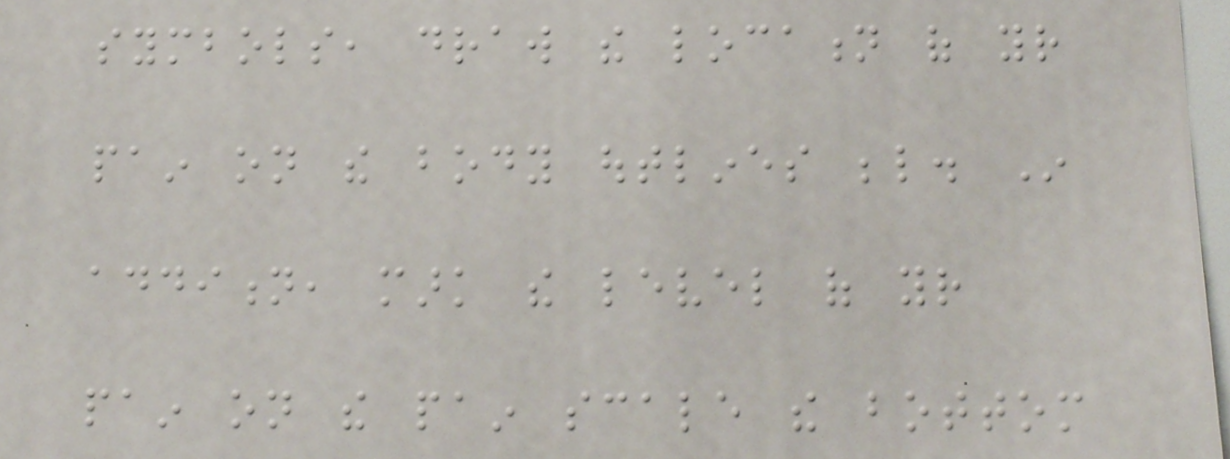symbols, draw the location of your
pain on the body outlines below. In
addition, mark the level of your
pain on the pain scale the bottom
